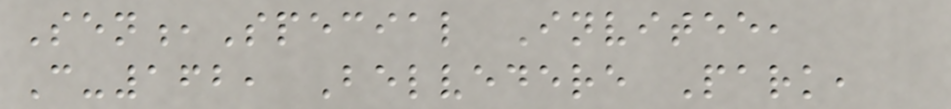Sen,Special Invitee,
C-162, Belvedere Park,
